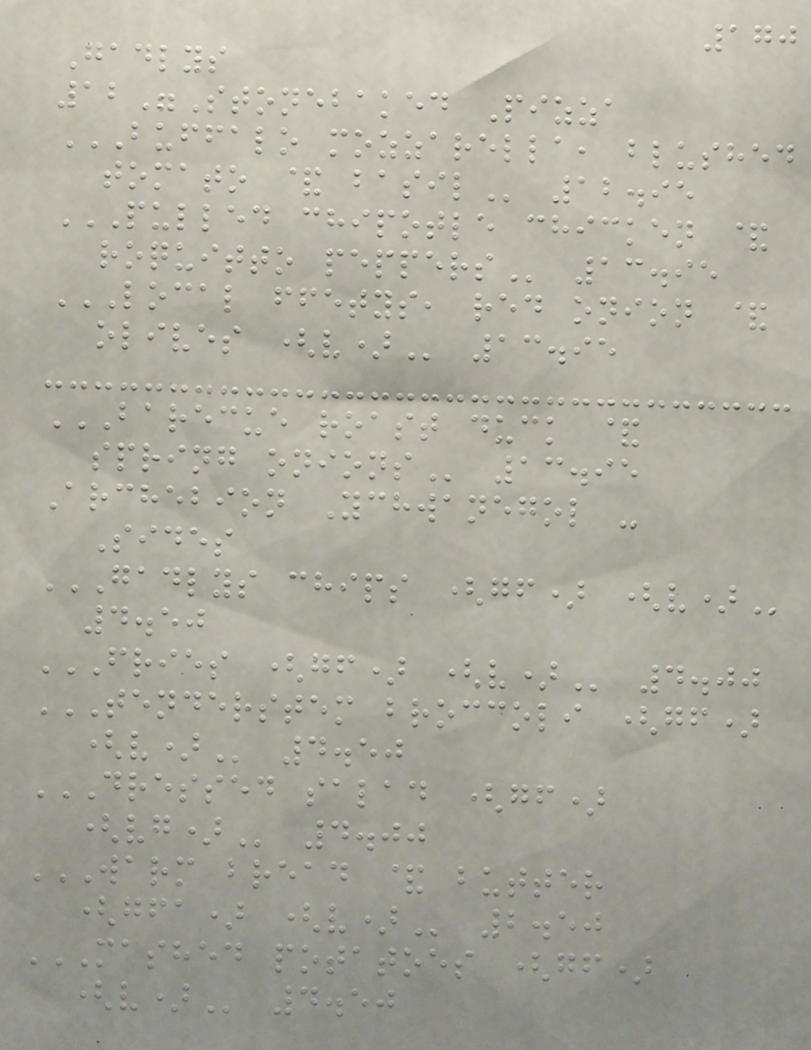170
Gadlys
12"Stonebaked Pizza
BUFFALO MOZZARELLA, BLUSHED
TOMATO & BASIL 12.95
PULLED CHIPOTLE CHICKEN &
ROQUITTO PEPPERS 13.95
LOCAL FFETYS, RED ONION &
OLIVES (V) 13.95
BARECUE ROAST DUCK &
SPRING ONIONS 13.95
Archebion Ychwanegol -
Sides
GADLYS CHIPS (GF) (V)
4.50
FRIES (GF) (V) 4.00
TENDERSTEM BROCCOLI (GF)
(V) 4.50
DRESSED SALAD (GF)
(VG) 4.00
WARM BREAD & BUTTER
(GFA) (V) 2.50
MASHED POTATOES (GF)
(V) 4.50
